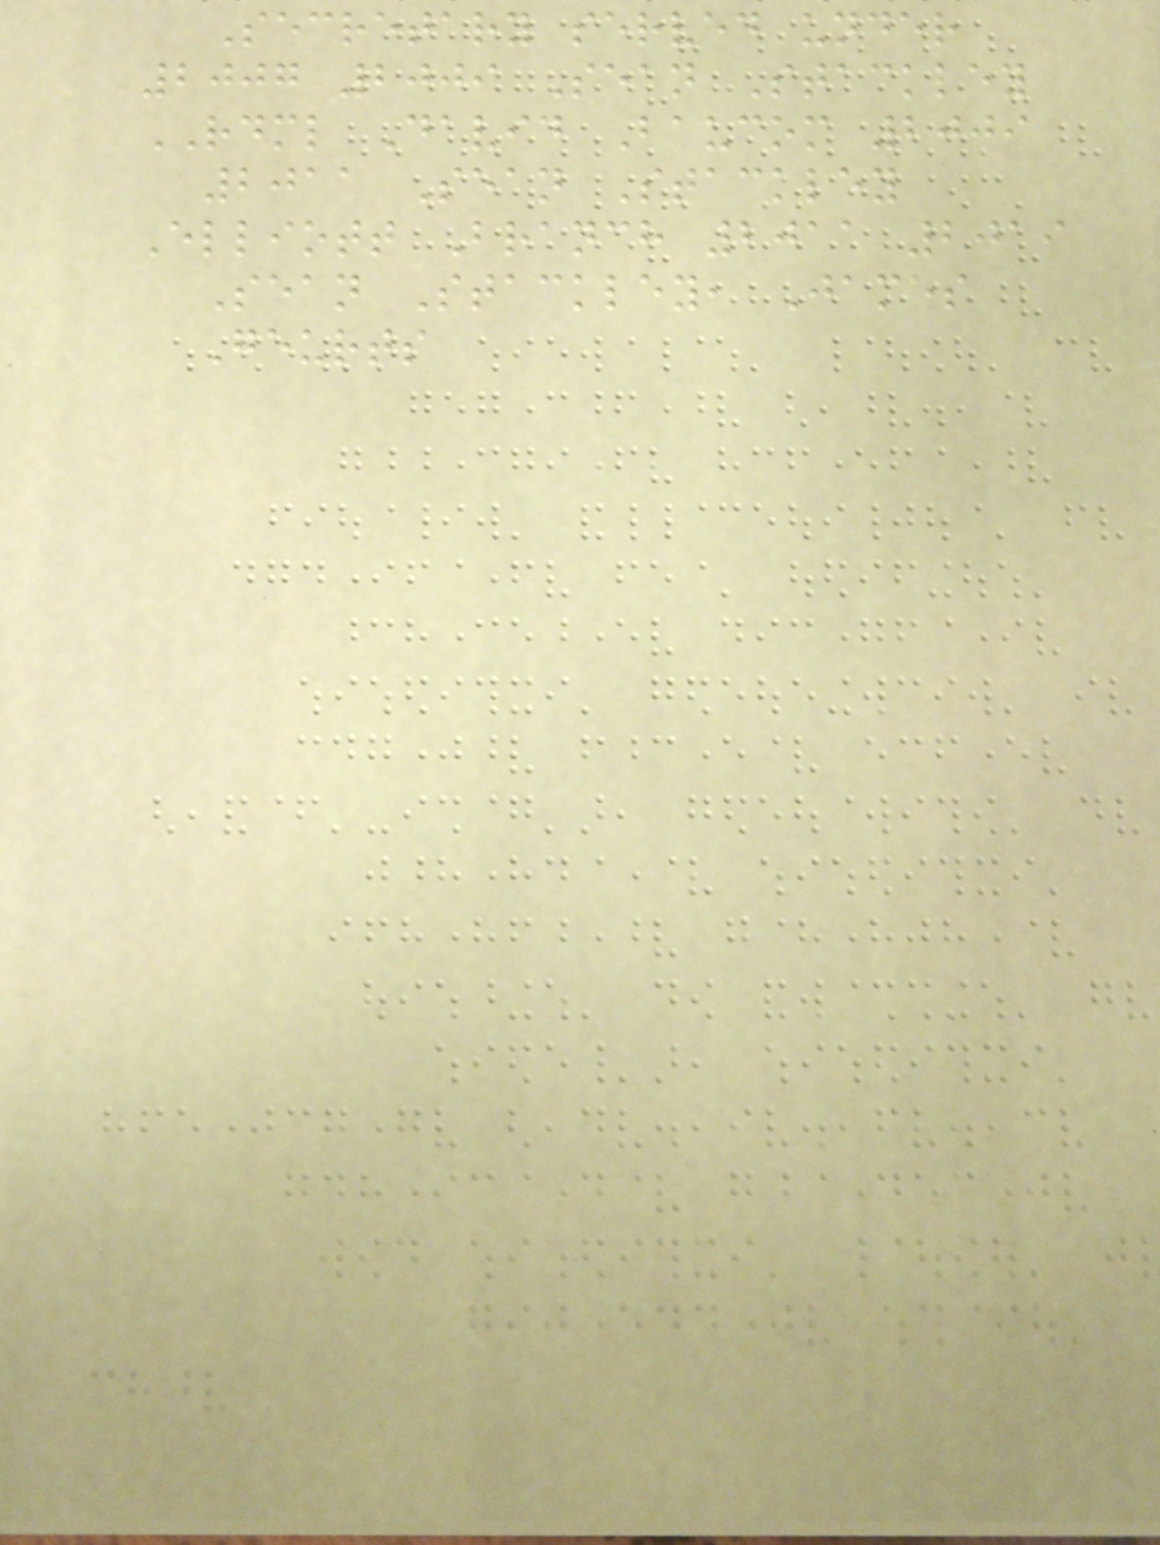Secretary served under
2007 2009 Sean Stackley
RDML David Baucom 2009
2011 Sean Stackley
Elliott Branch 2011 2019
Sean Stackley, James
Geurts
